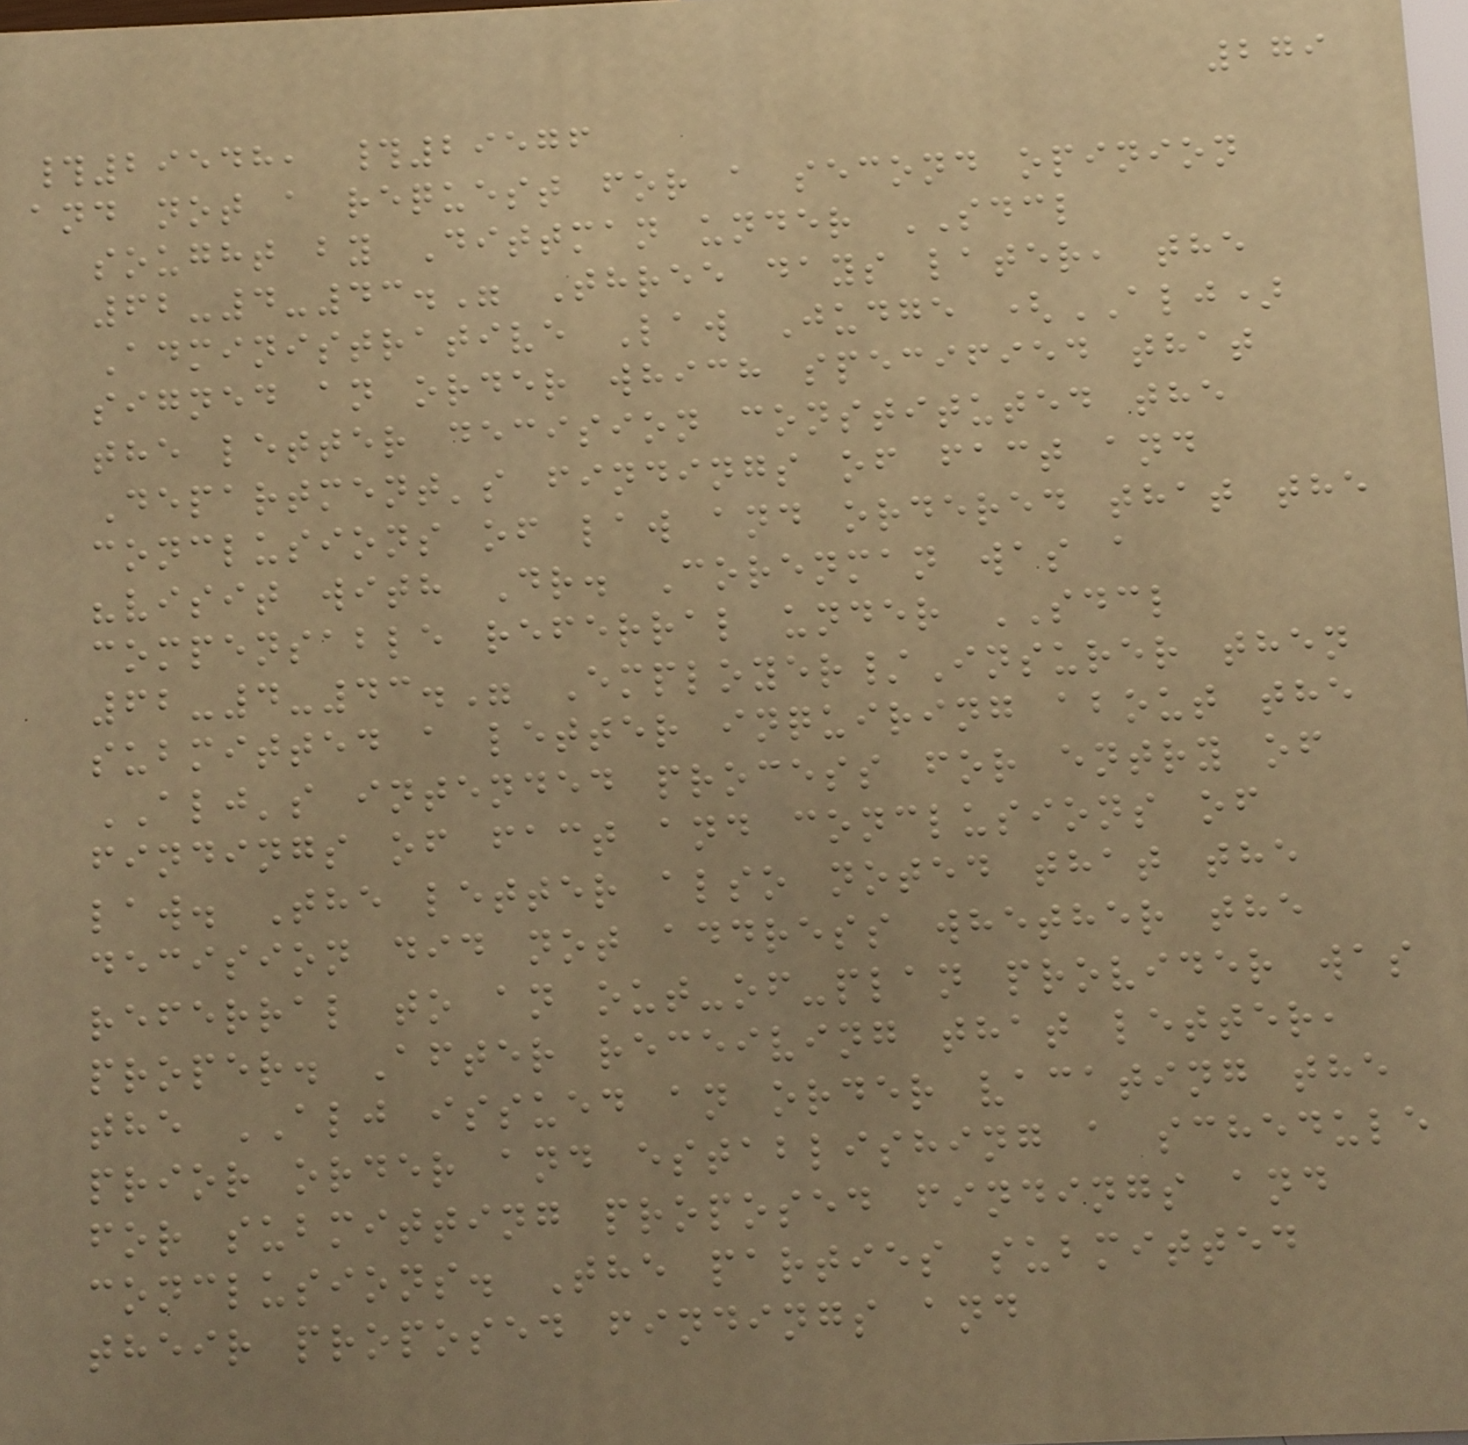279
#29548, #29576
and not a request for a second opinion
sought by Dittman under SDCL
62-4-43." Three days later, the
Administrative Law Judge (ALJ)
signed an order which specified that
the letter decision constituted the
Department's findings of fact and
conclusions of law and ordered that the
"visit with Dr. Corenman was a
compensable referral under SDCL
62-4-43." Employer/Insurer then
submitted a letter inquiring about the
ALJ's intended process for entry of
findings of fact and conclusions of
law. The letter also noted that the
decision did not address whether the
referral to an out-of-plan provider was
proper. After receiving that letter,
the ALJ issued an order vacating the
prior order and establishing a schedule
for submitting proposed findings and
conclusions. The parties submitted
their proposed findings and
